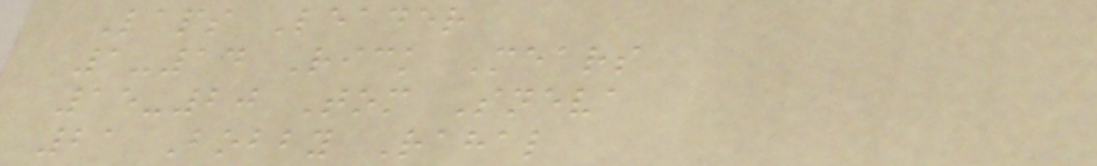Laps Leader
1-14 Rick Mears
15-20 Tom Sneva
21 Bobby Rahal
